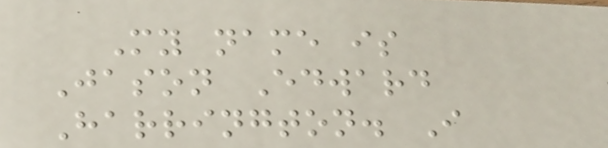My name is
Jason Edward
Harrington. I
